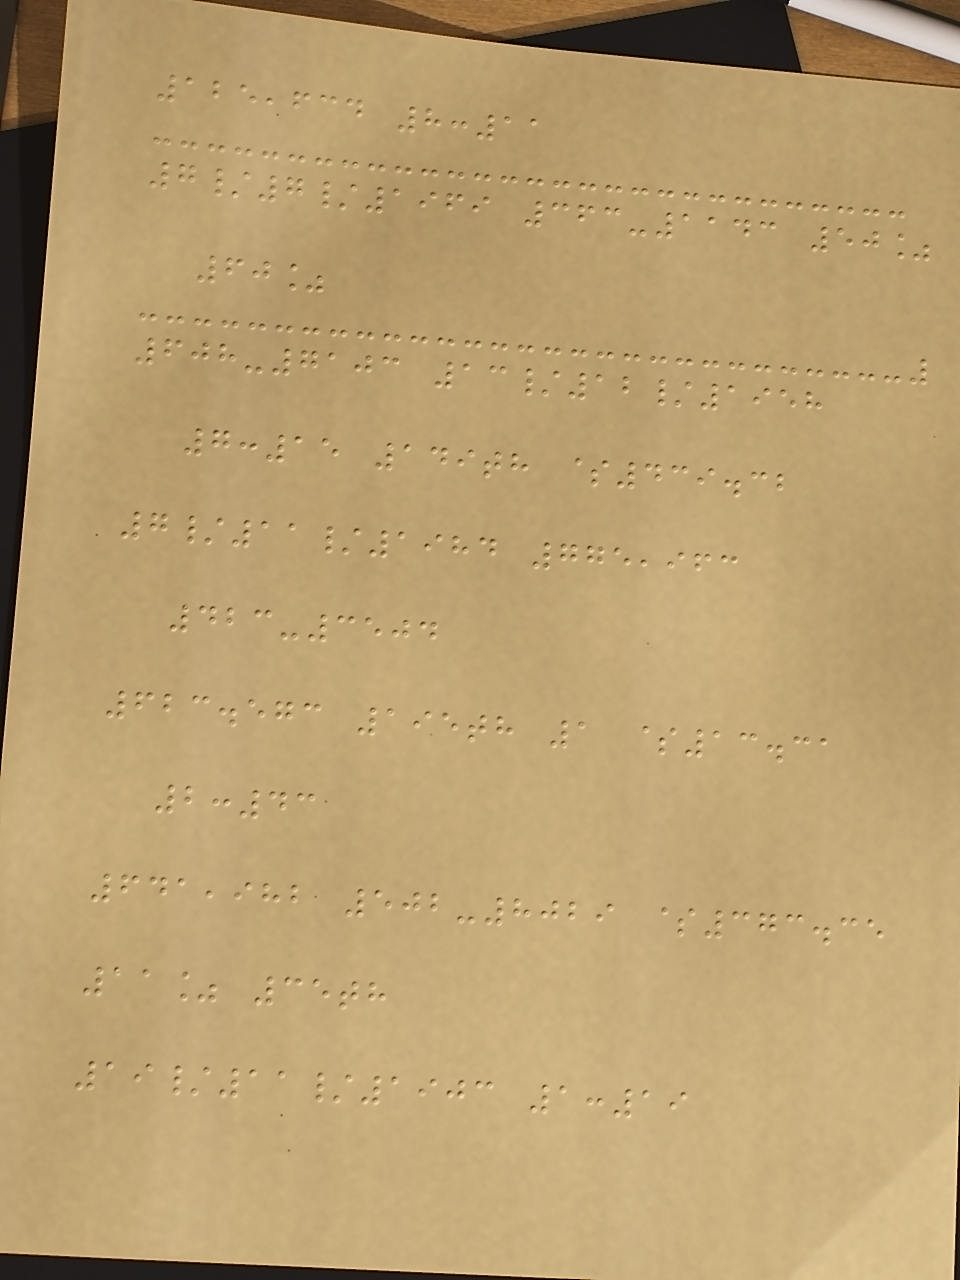125,634 8:11
7/7/1969 363-1143 50%
60%
608-7103 13/12/1958
7:15 149th $439.32
7/11/1984 775,963
423-3504
623.573 195th 1 $13.31
2:43
641,982 502-8029 $373.35
11% 35th
19/11/1903 1:19
